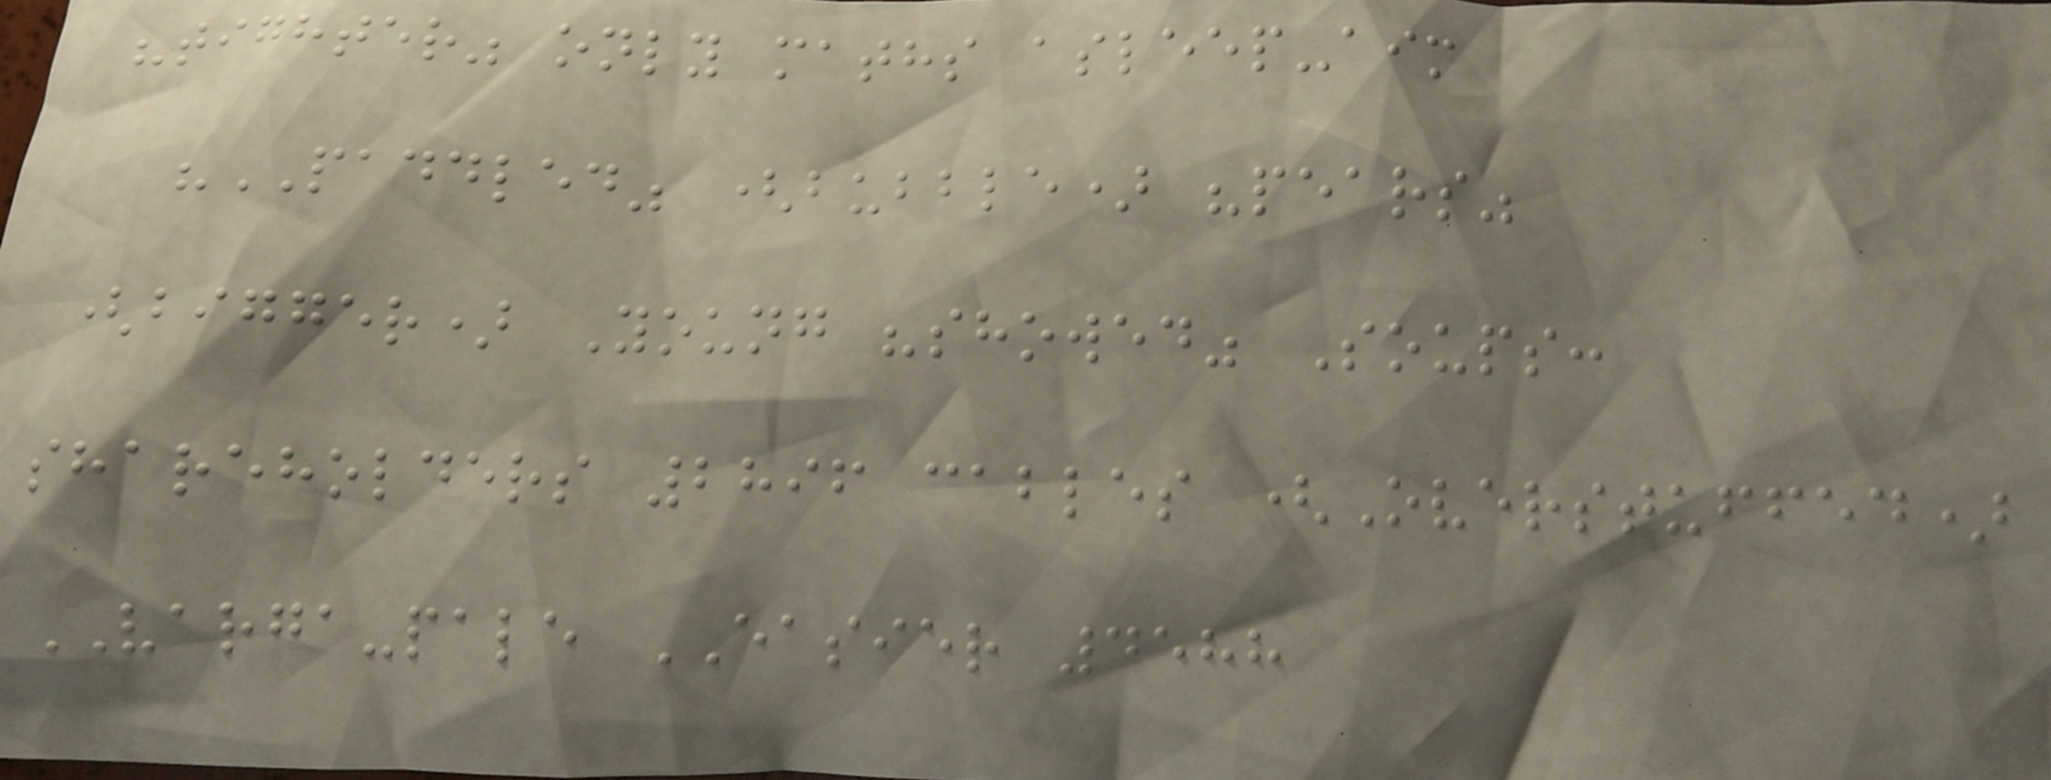"tighter" only maths asleep-aim
"PADDLED" (bubble) "pears"
(bigger) Young "showed" Soups:
shareholders 2896 cables (Overstuffed)
VARGA-pale EASIER 4588
